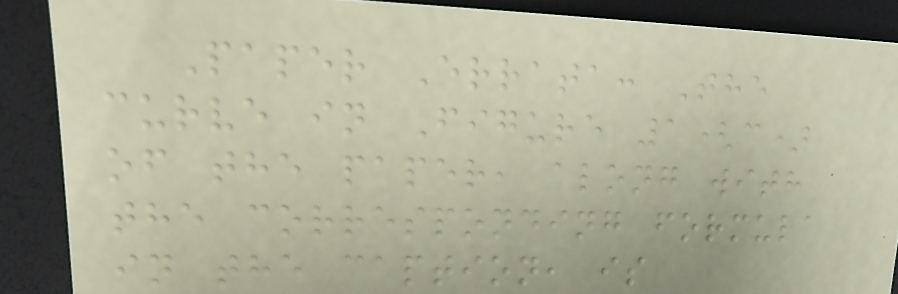Paper Errata: The
curve in Figure 1(c)
of the paper, along with
the corresponding formula
in the caption, is
